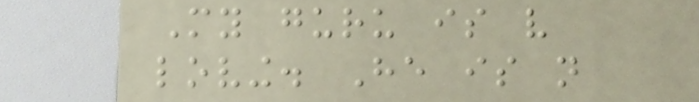My guru is very
loving. He is not
